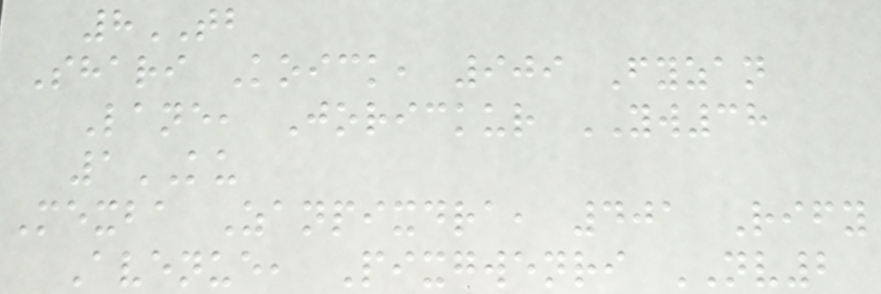8TB
Shari Koick, 909 Fyzan
Lane, Jorickur YW38
1KU
Mexba Zanpixdra, 401 Rify
Avenue, Pixgwenri NV2
